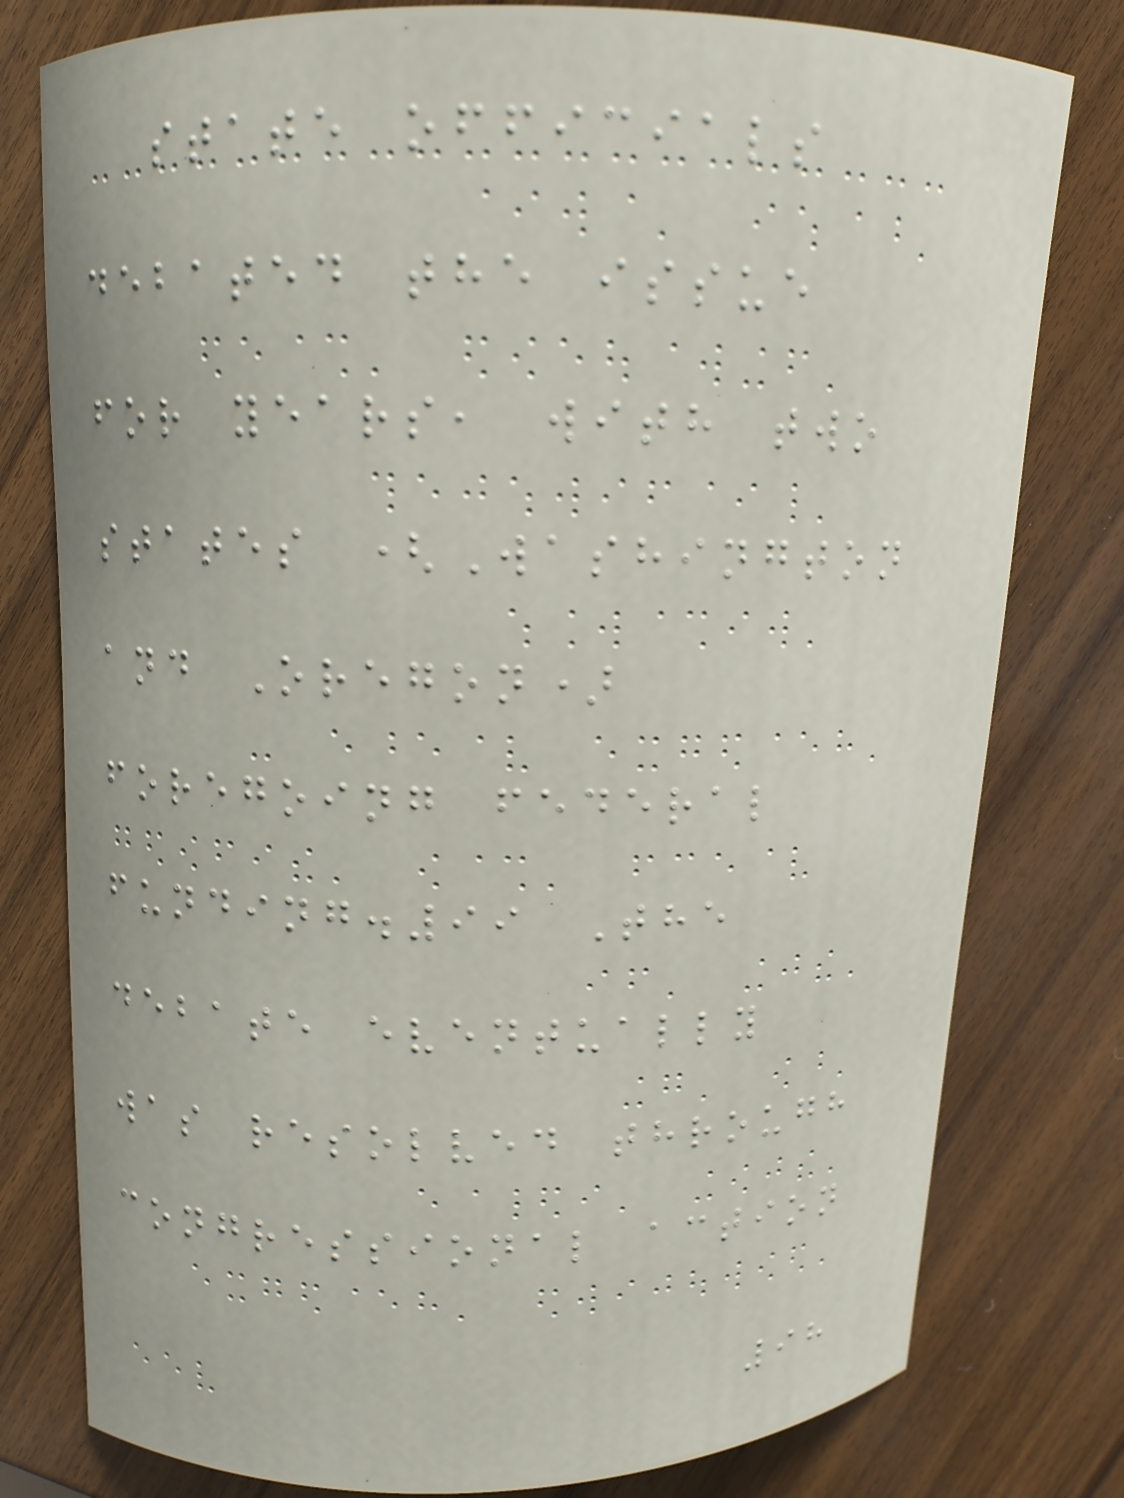state officials
debated the issue
for years, with two
states (Washington
and Oregon)
foregoing federal
funding.99 The
debate eventually
was resolved through
congressional action
98
